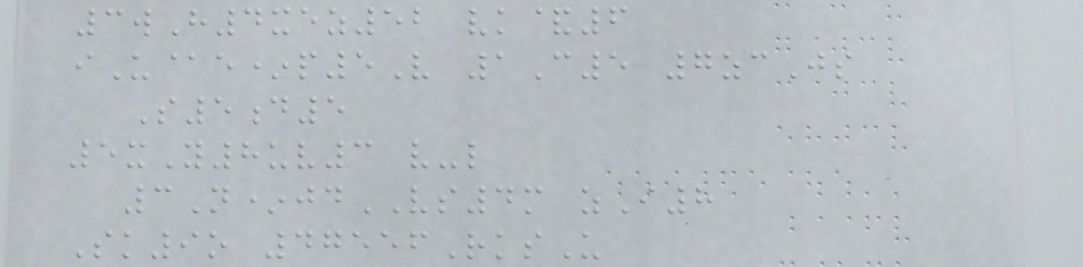3wH4xez52 vk&6
iU@e*p5V 1C5 7zcJs
S5d5
5xY8uv3 v-l
3N*jdVS4m zI8
Sk9o 47556RksU
